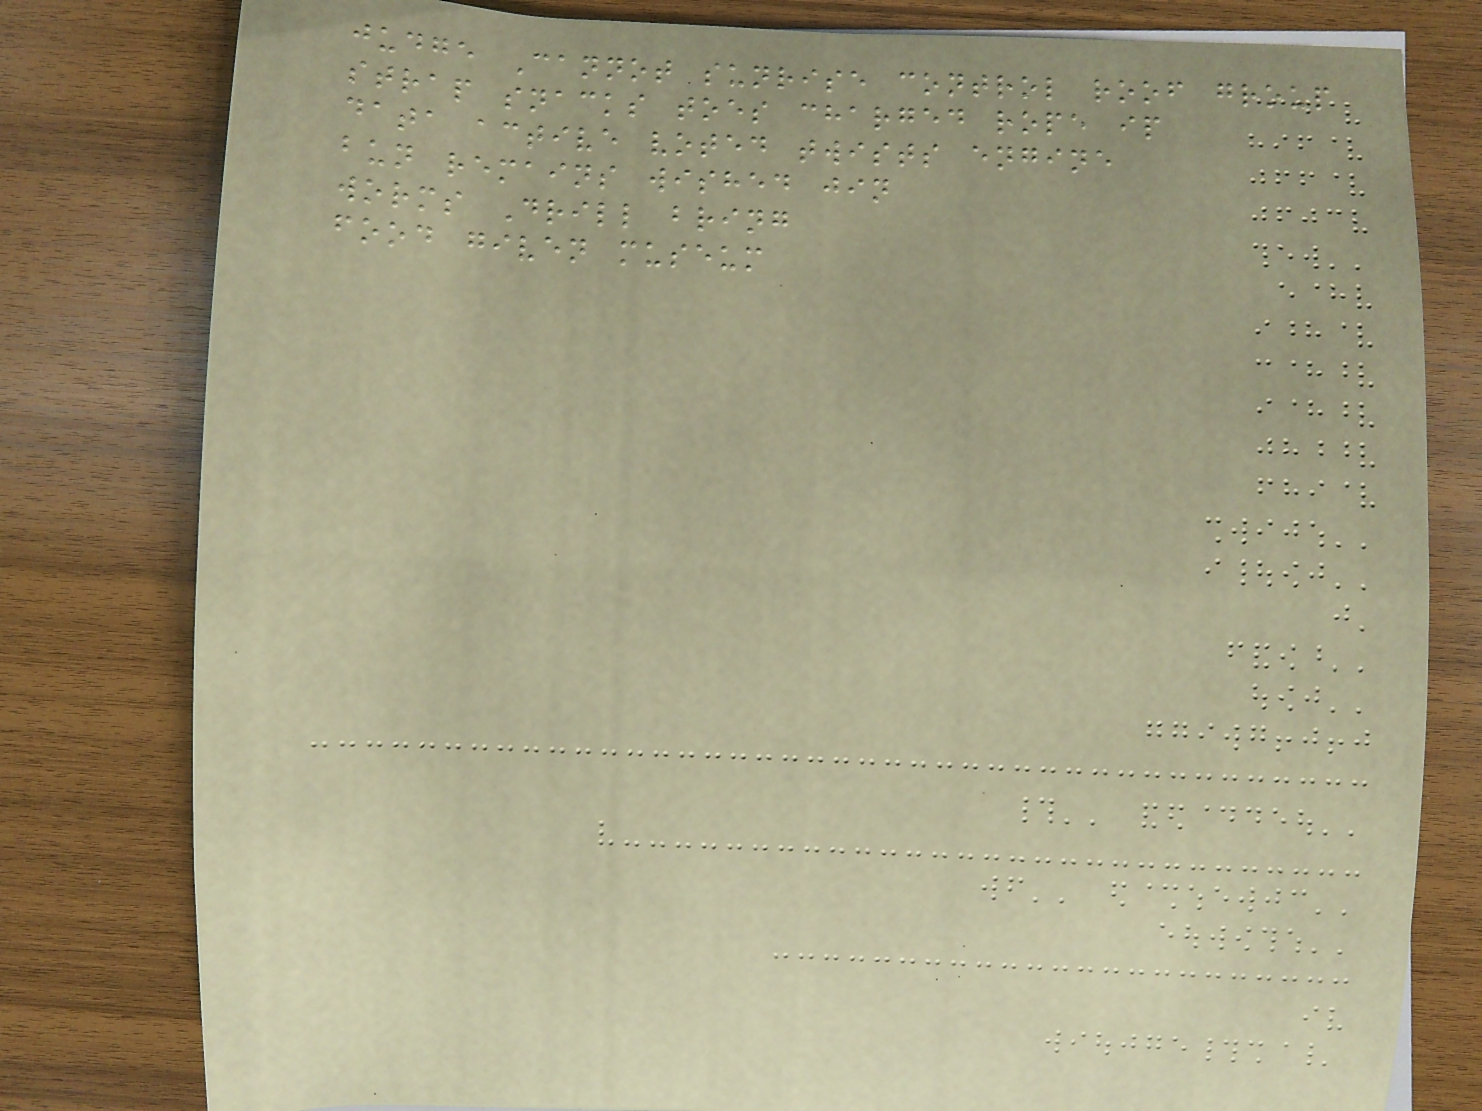judge Cannot sunrise control roof group
strap snacks toes charged rope ip
data active voted twists engine
bun remains wished jin
worms Drill bring
food given museum
